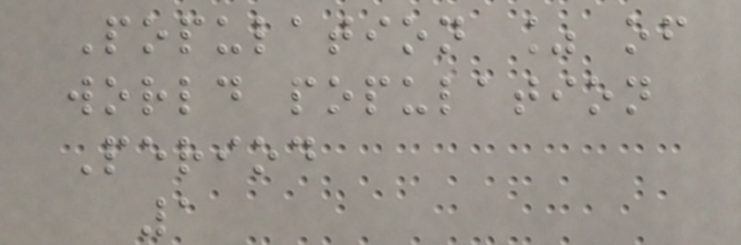Population % of
world population
Period
1
